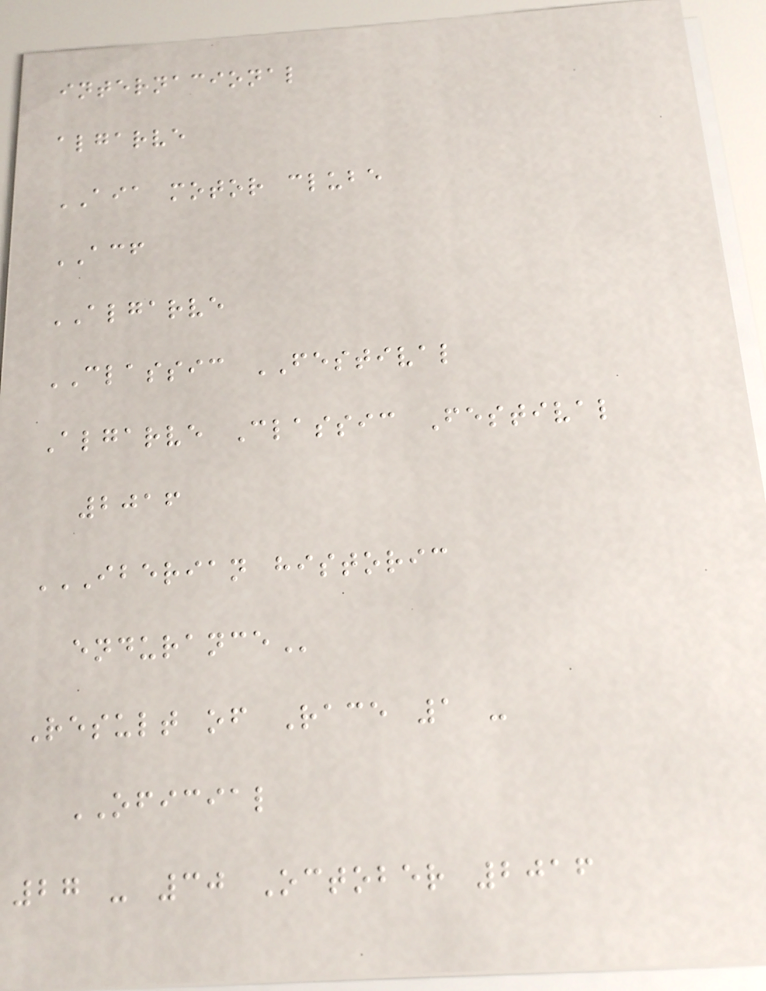internacional
algarve
AIA motor clube
ACF
ALGARVE
CLASSIC FESTIVAL
Algarve Classic Festival
2016
IBERIAN HISTORIC
ENDURANCE
Result of Race 1 -
OFICIAL
27 - 30 October 2016
